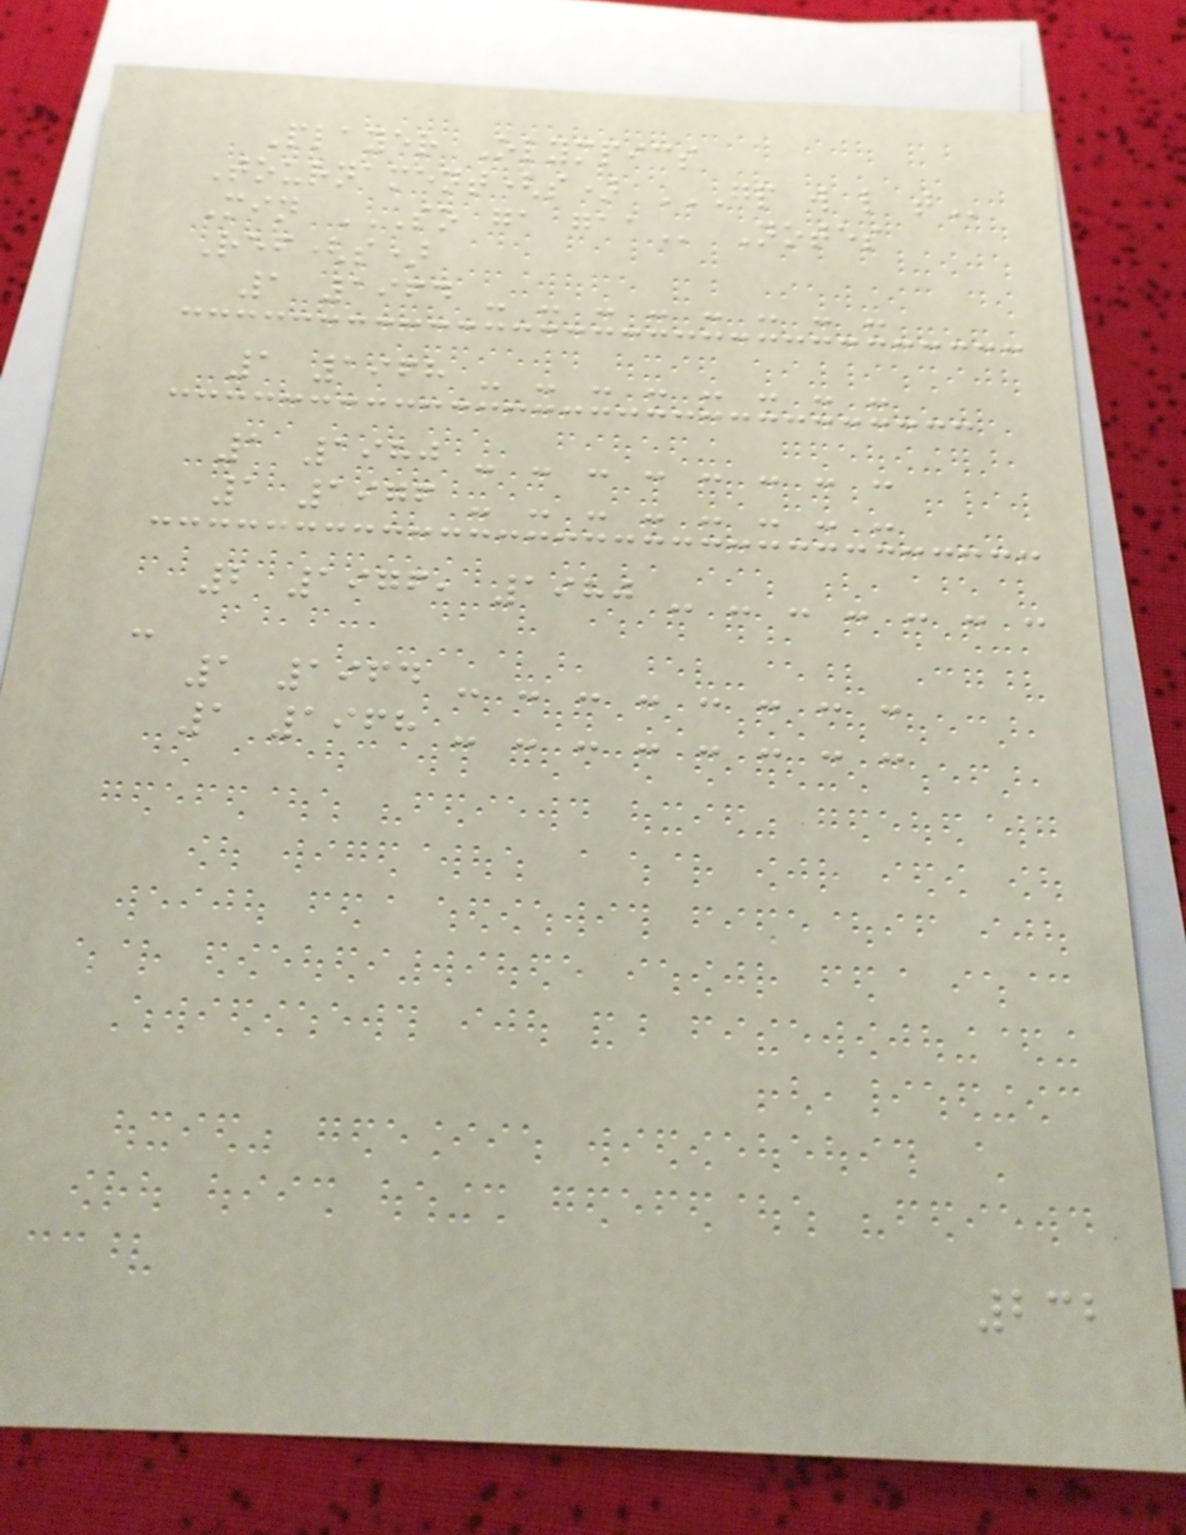Player Olympics
Tournament(s) GP W L T
Min SO GA GAA Notes
Ref(s)
1 1964 - - - - - - - -
1 1968 - - - - - - - -
1 1980 - - - - - - - -
1 1976 - - - - - - - -
2 1976, 1980 - - - - - - -
-
1 1964 - - - - - - - -
1 1968 - - - - - - - -
232
